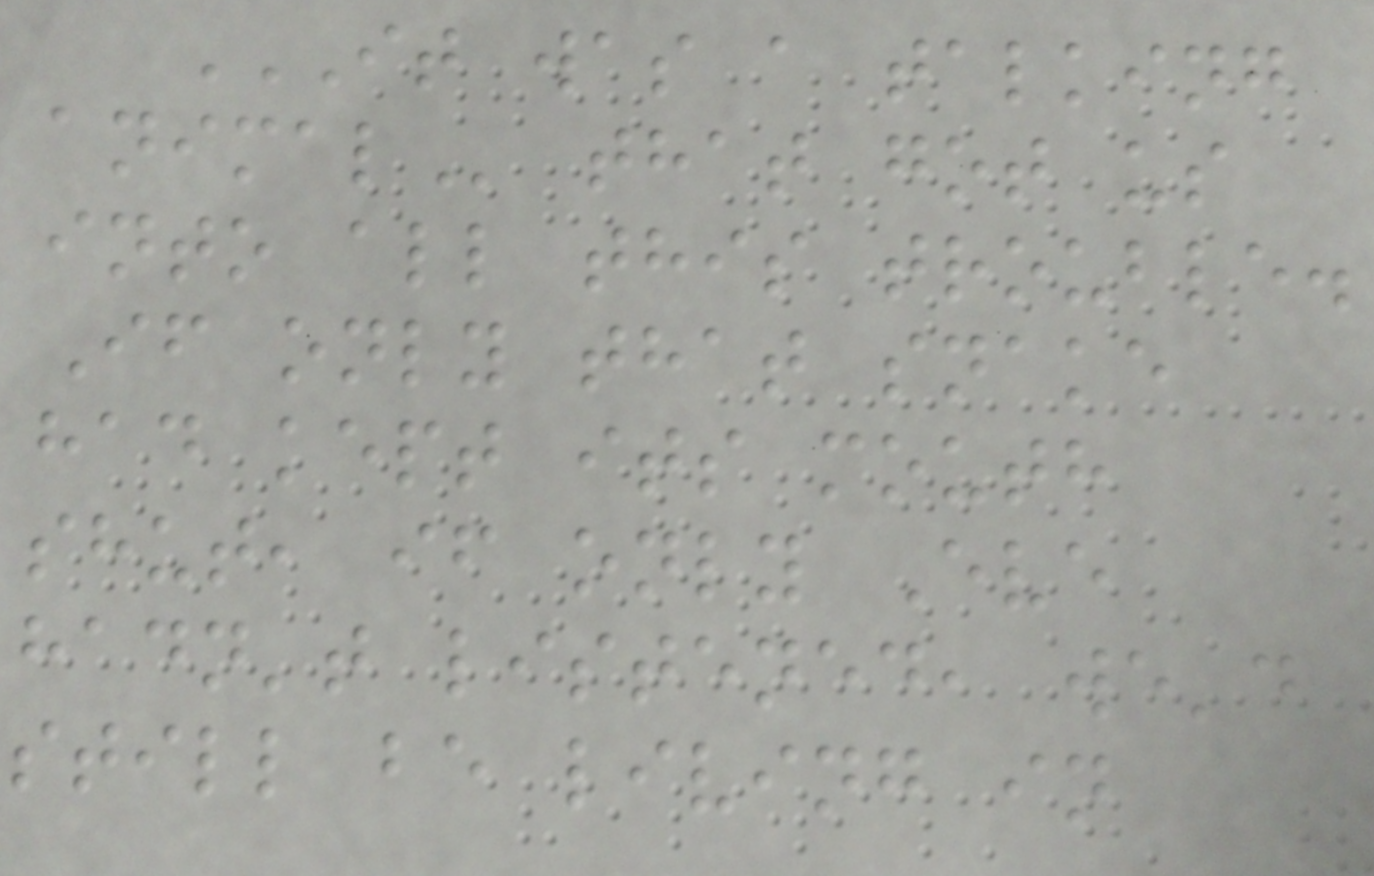IT WAS A TALKING
ANIMAL that got us
into all this trouble.
If only that snake
had kept its mouth
shut, if only Eve
hadn't listened, we'd
still be living in
